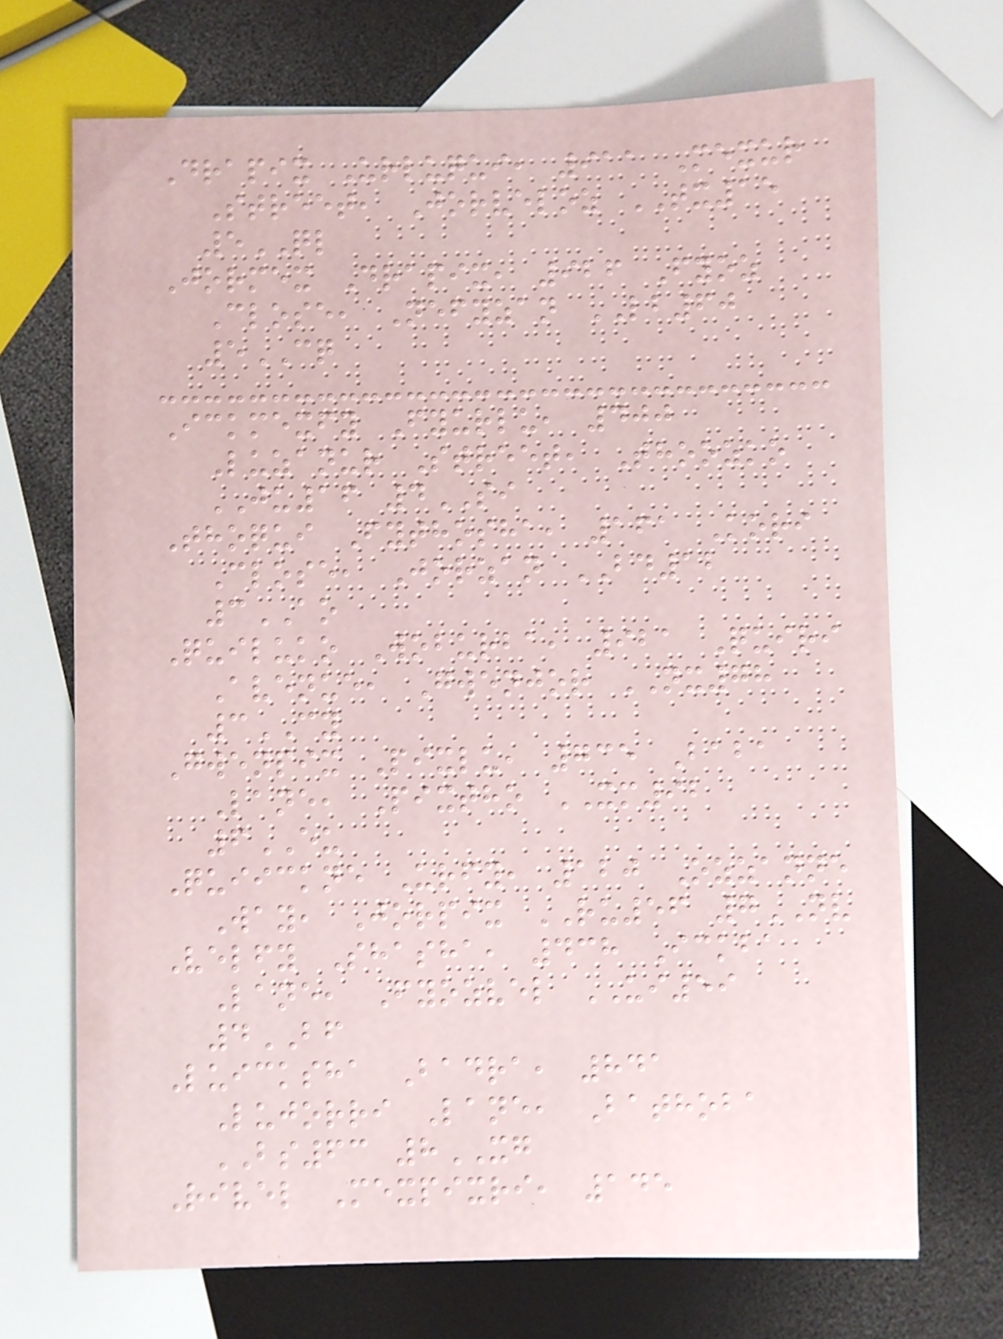Drapix Urluqui, 911 Mexur
Street, Jorveloz TX15
5QL
Jormex Drapix, 926 Fyoz
Close, Nefyzan LB60
5CQ
Ickmexfy Fyurlu, 400
Luzanur Street, Thoozko
JU16 4SI
Thoqui Fythosha, 161 Kori
Close, Jorzan BD12
3AO
Quiluko Woburba, 921 Quiri
Avenue, Gwenjor NX78
3CY
Gwenpix Pixlu, 735 Baba
Lane, Pixtho XM92
6EU
Quiickne Urfy, 120 Ozzanne
Way, Jorpix RU56 7NV
Velfy Shasha, 438 Ickba
Lane, Fyozvel UI59
4BF
Luicksha Badra, 841
Lujorri Lane, Bathoba
BS63 8XG
Rivel Mexpixri, 145
